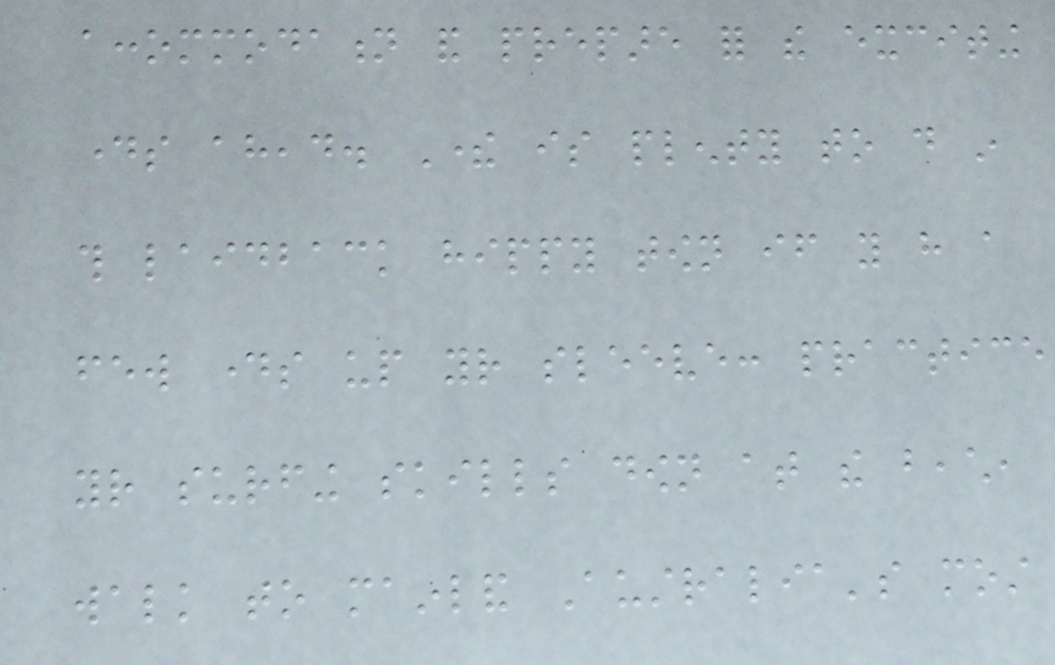accommodation and prepare for the exciting
days ahead. There is plenty to do in
this laidback hippy town if you have a
few days up your sleeve: practice
your surfing skills down at the beach,
walk to mainland Australia's most
